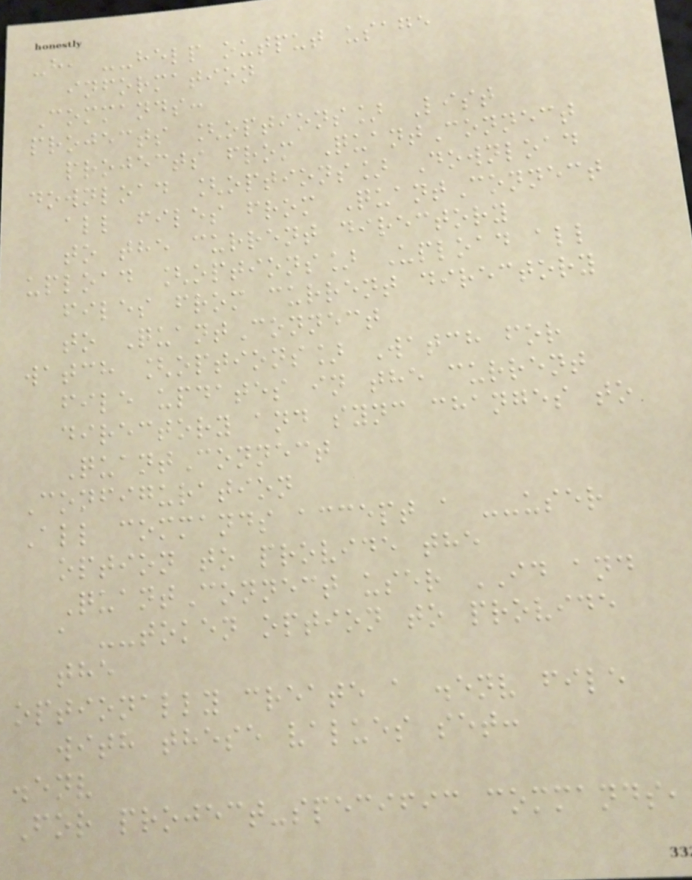-h, --help output usage
information
Commands:
projects [options] List
projects from QuantConnect
download [options] Download
all files from QuantConnect
to the current directory
upload [options] Upload all
files from current directory
to QuantConnect
watch [options] Watch for
file updates in the current
directory and sync changes to
QuantConnect
Configuration
All commands accept a --user
option to provide the
QuantConnect user ID and
a --token option to provide
the
optionally create a .env file
with these values set:
.env
For project-specific commands,
